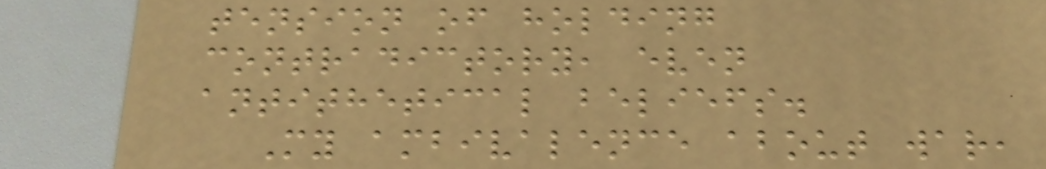tension of holding
contradictory, even
antithetical beliefs.
My ambivalence about war,
